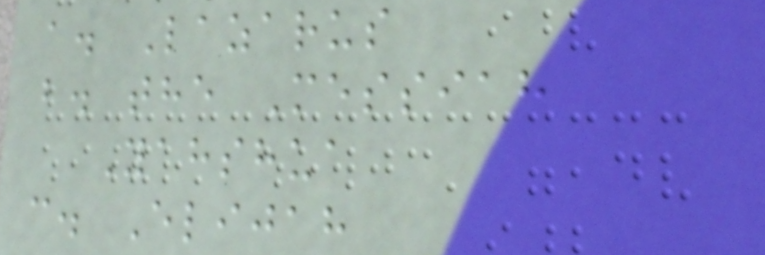a. Lazarus
b. the Messiah
Yahshua
c. Elijah
